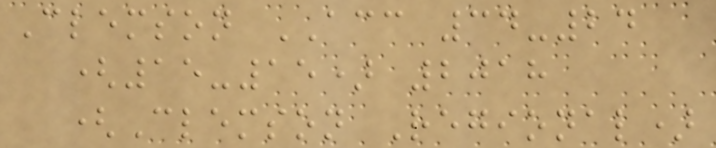Clemson ACC 34-24
(15-15) 2018
(Clemson Regional)
